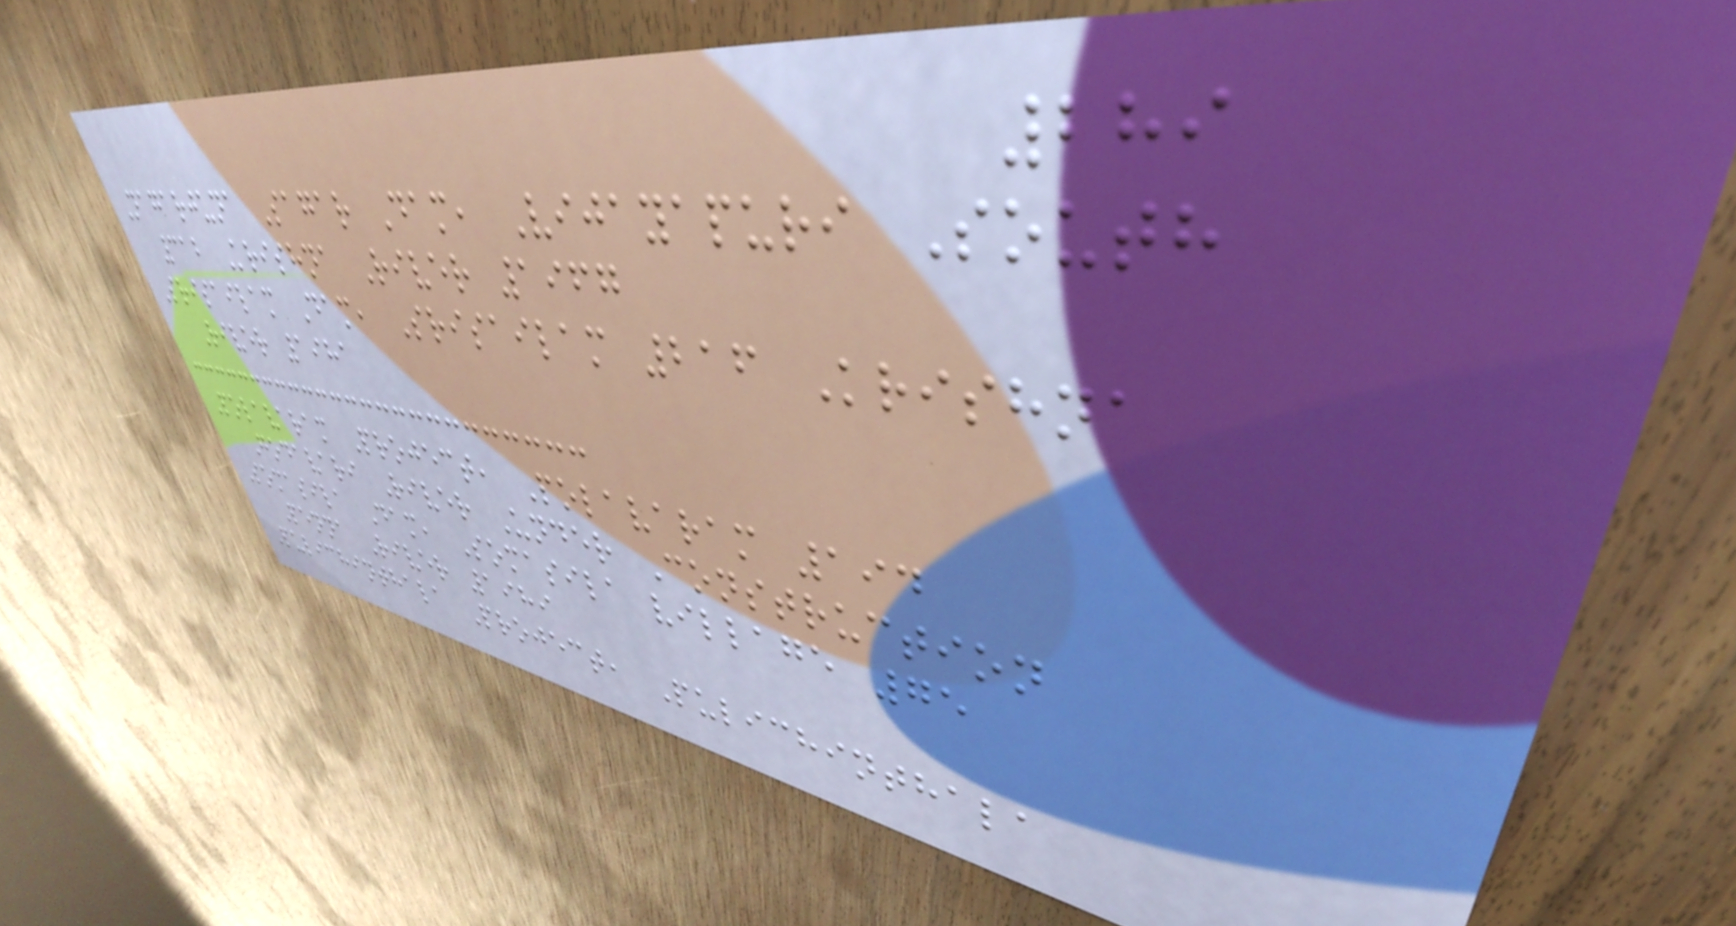289
Nagarjuna Sagar Dam, Vijayapuri South
312 Krishna River 1967
Srisailam Dam, Srisailam 216 Krishna
River 1981
Polavaram Project, Polavaram 194
Godavari River Under Construction
Somasila Dam, Somasila village 75
Penna River 1989
Pulichinthala Project, Pulichinthala
